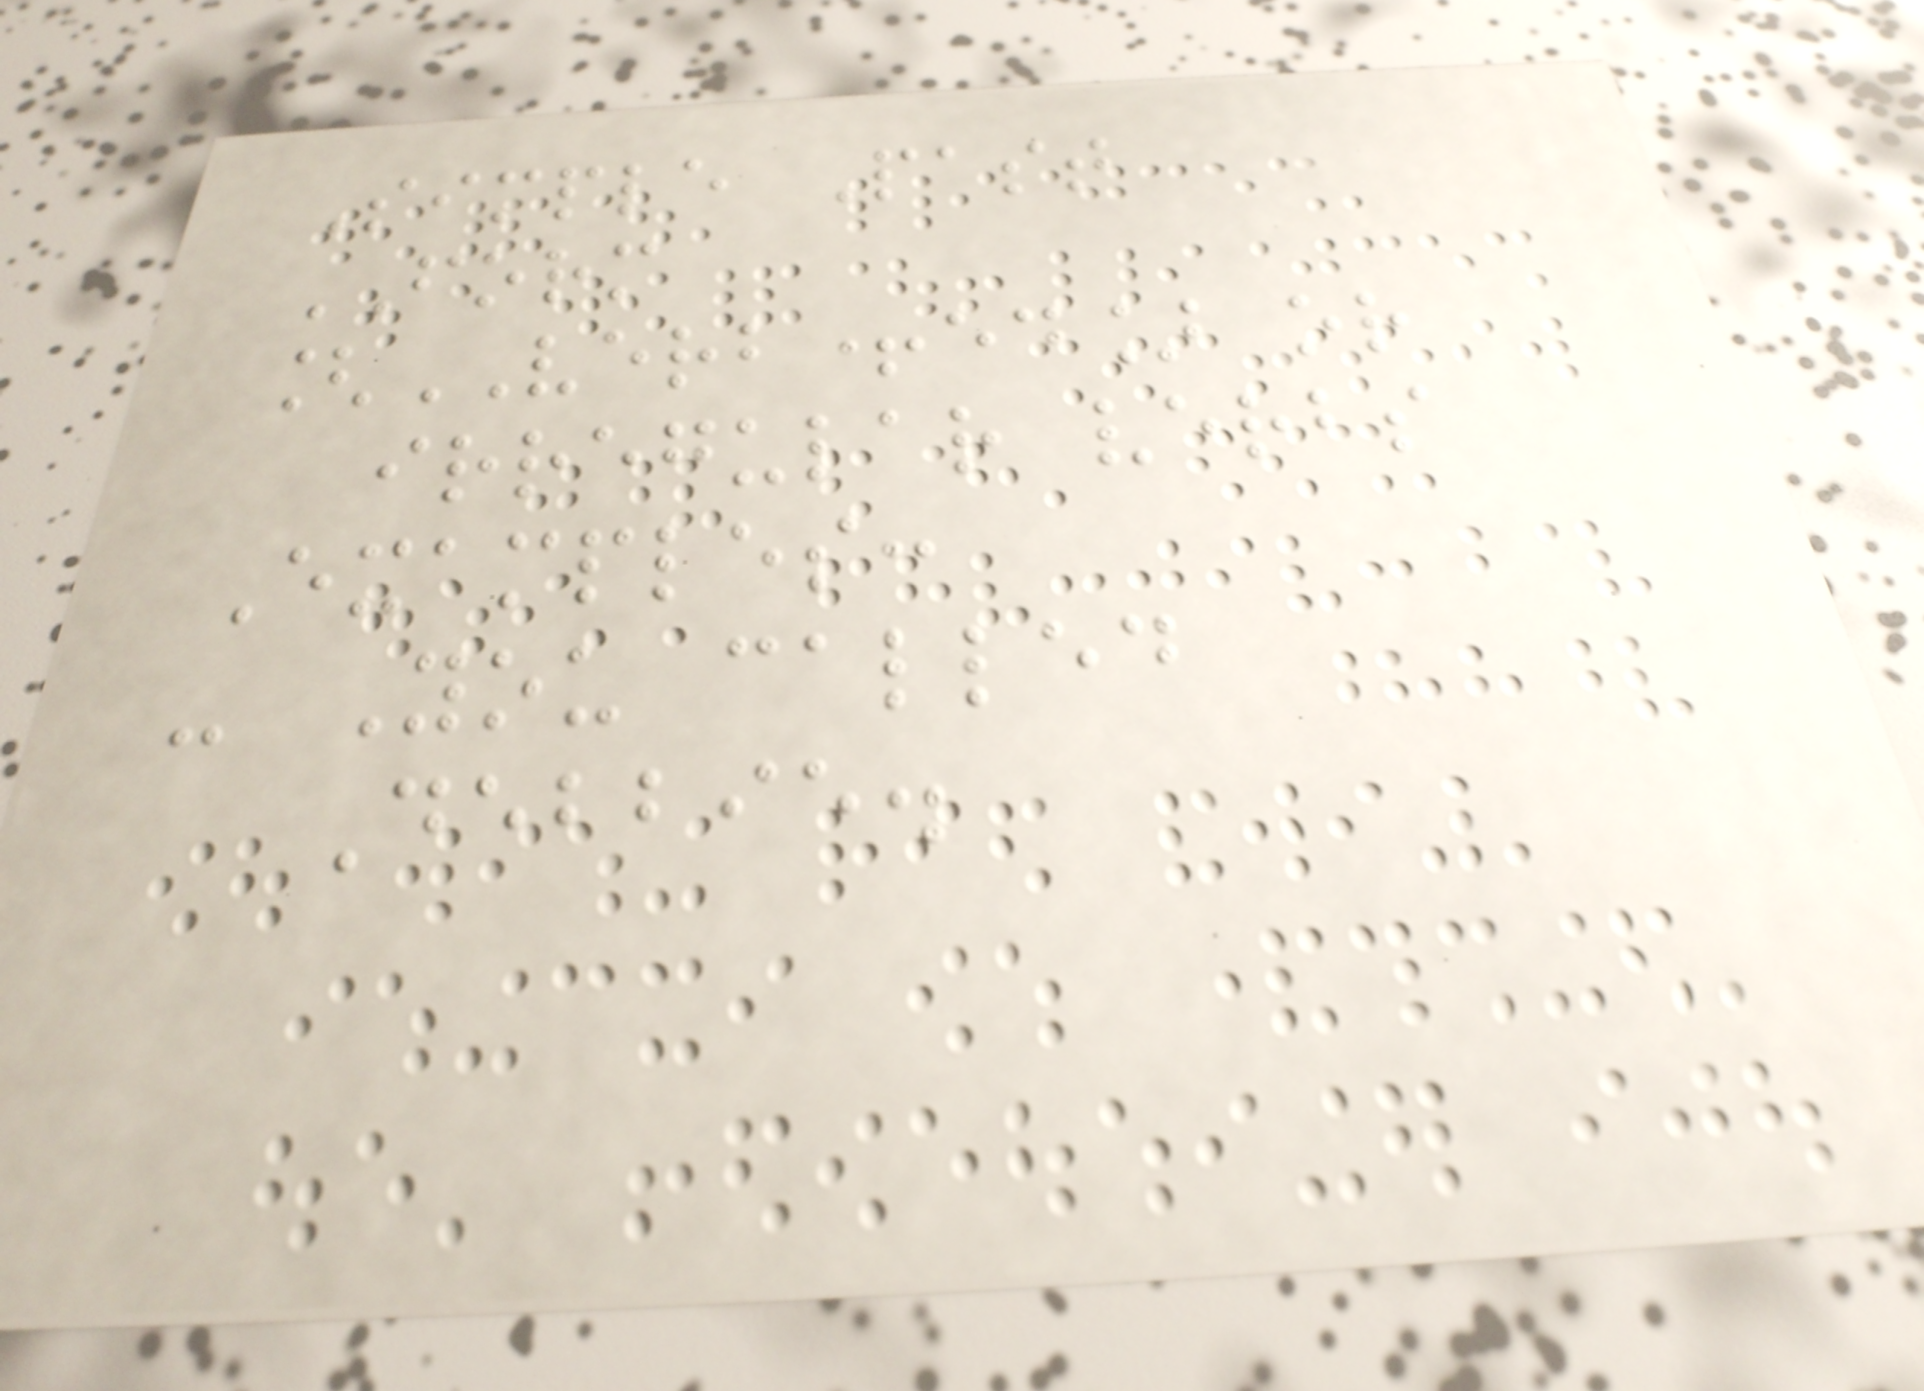Simple Past
FORM
[VERB+ed] or
irregular verbs
Examples:
- You called
Debbie.
